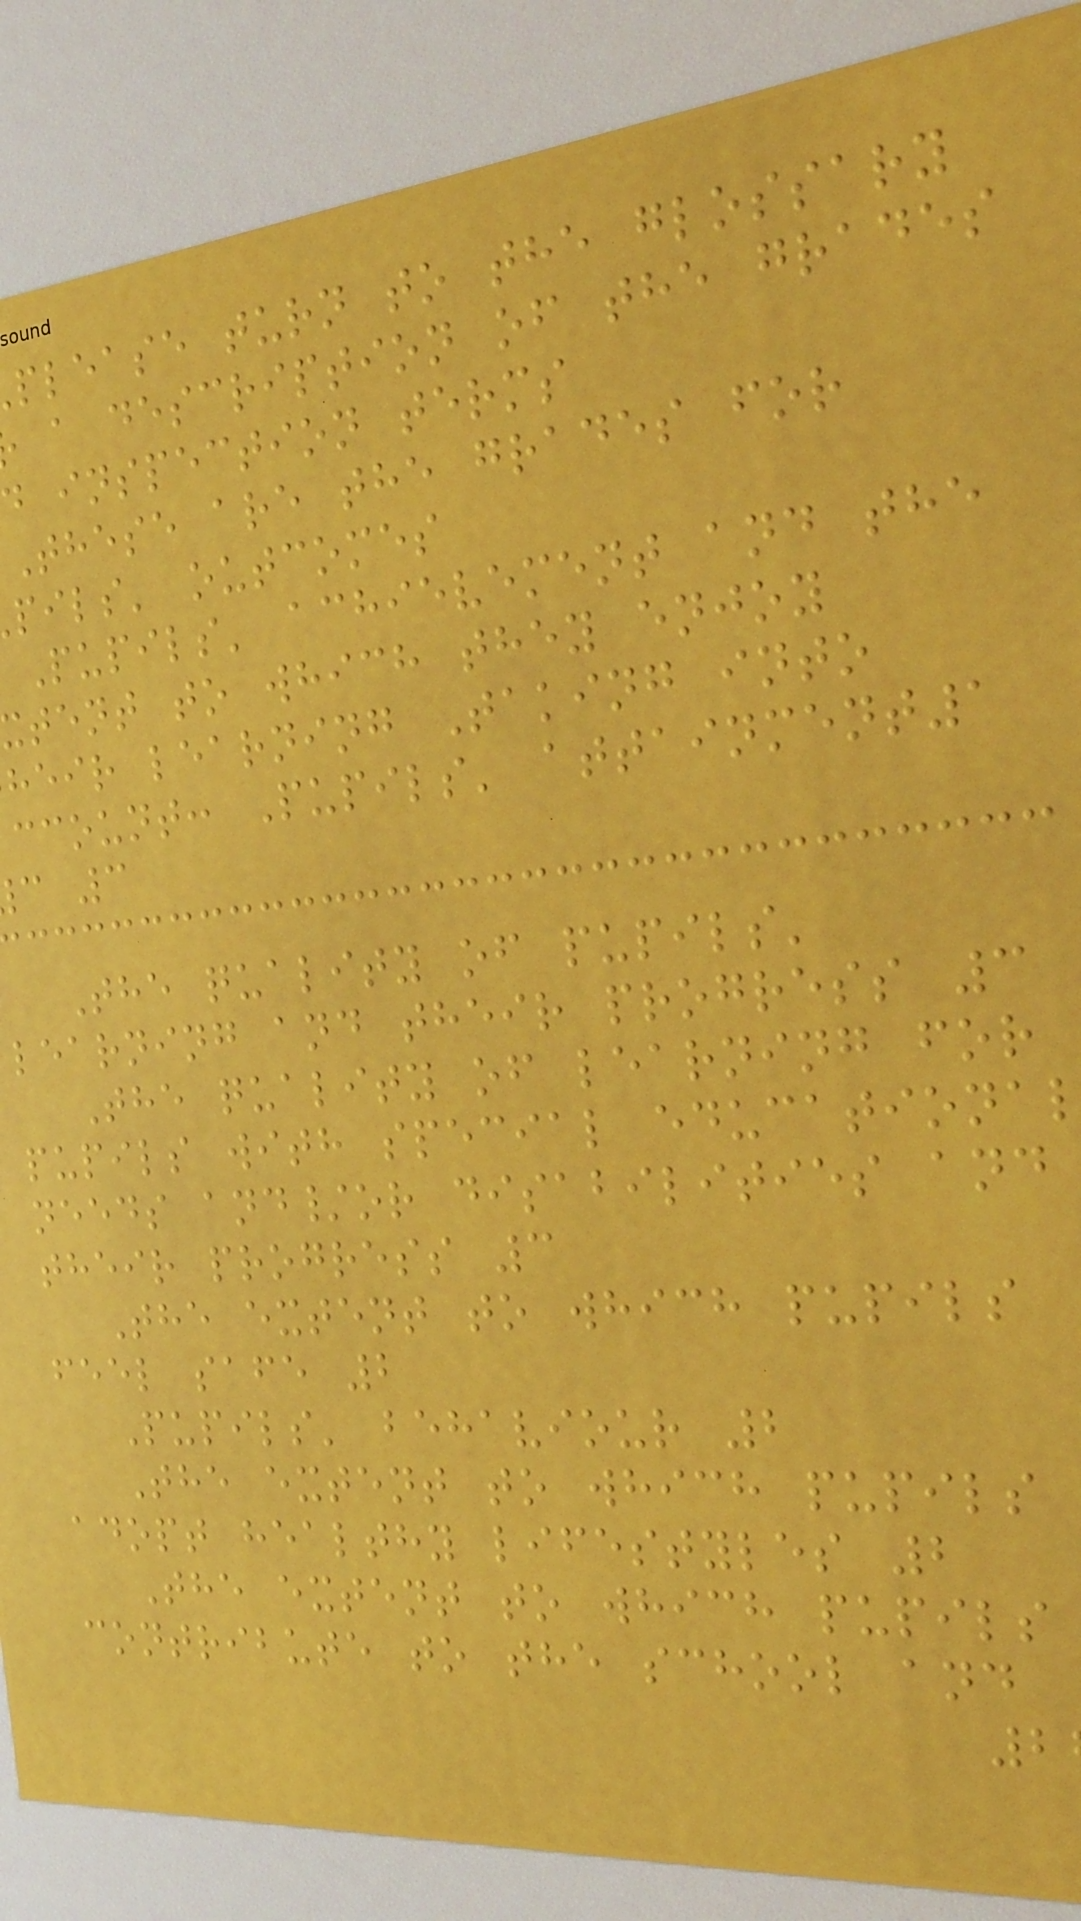please turn to the glossary
a description of the grades
inspection terms
These are the grades for
pils' outcomes
Pupils' achievement and the
tent to which they enjoy
heir learning Taking into
ccount: Pupils' attainment1
c 3
The quality of pupils'
learning and their progress 3
The quality of learning for
pupils with special educationa
needs and/or disabilities and
their progress 3
The extent to which pupils
feel safe 2
Pupils' behaviour 2
The extent to which pupils
adopt healthy lifestyles 2
The extent to which pupils
contribute to the school and
